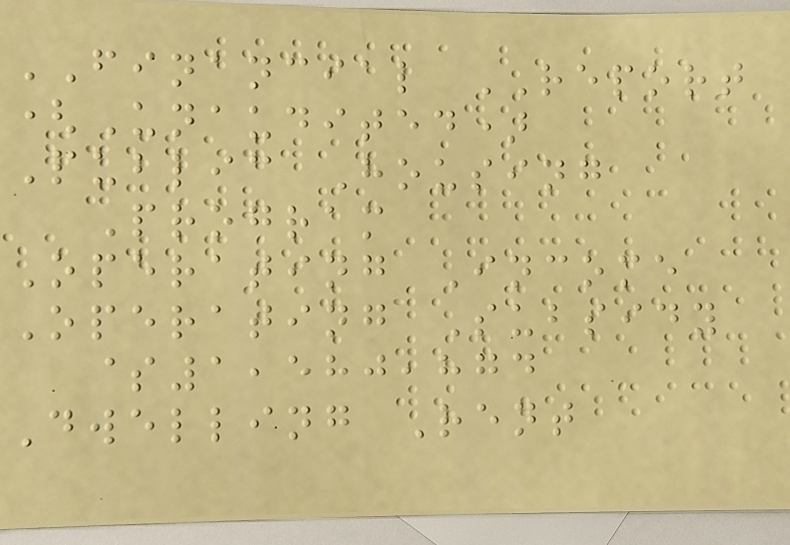FINANCIAL REPORT
(Unaudited)
Public Housing
Program
Operating Income
Operating Subsidy
$1,580,874
Dwelling Rent
